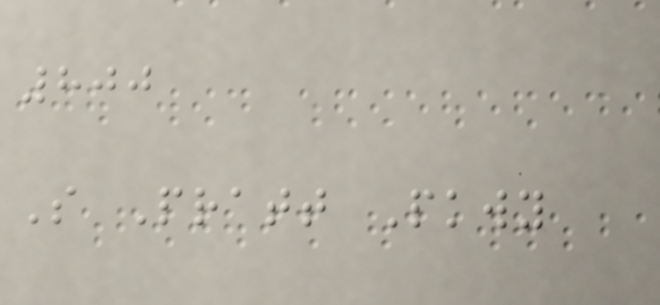800
S Pratt Pkwy
